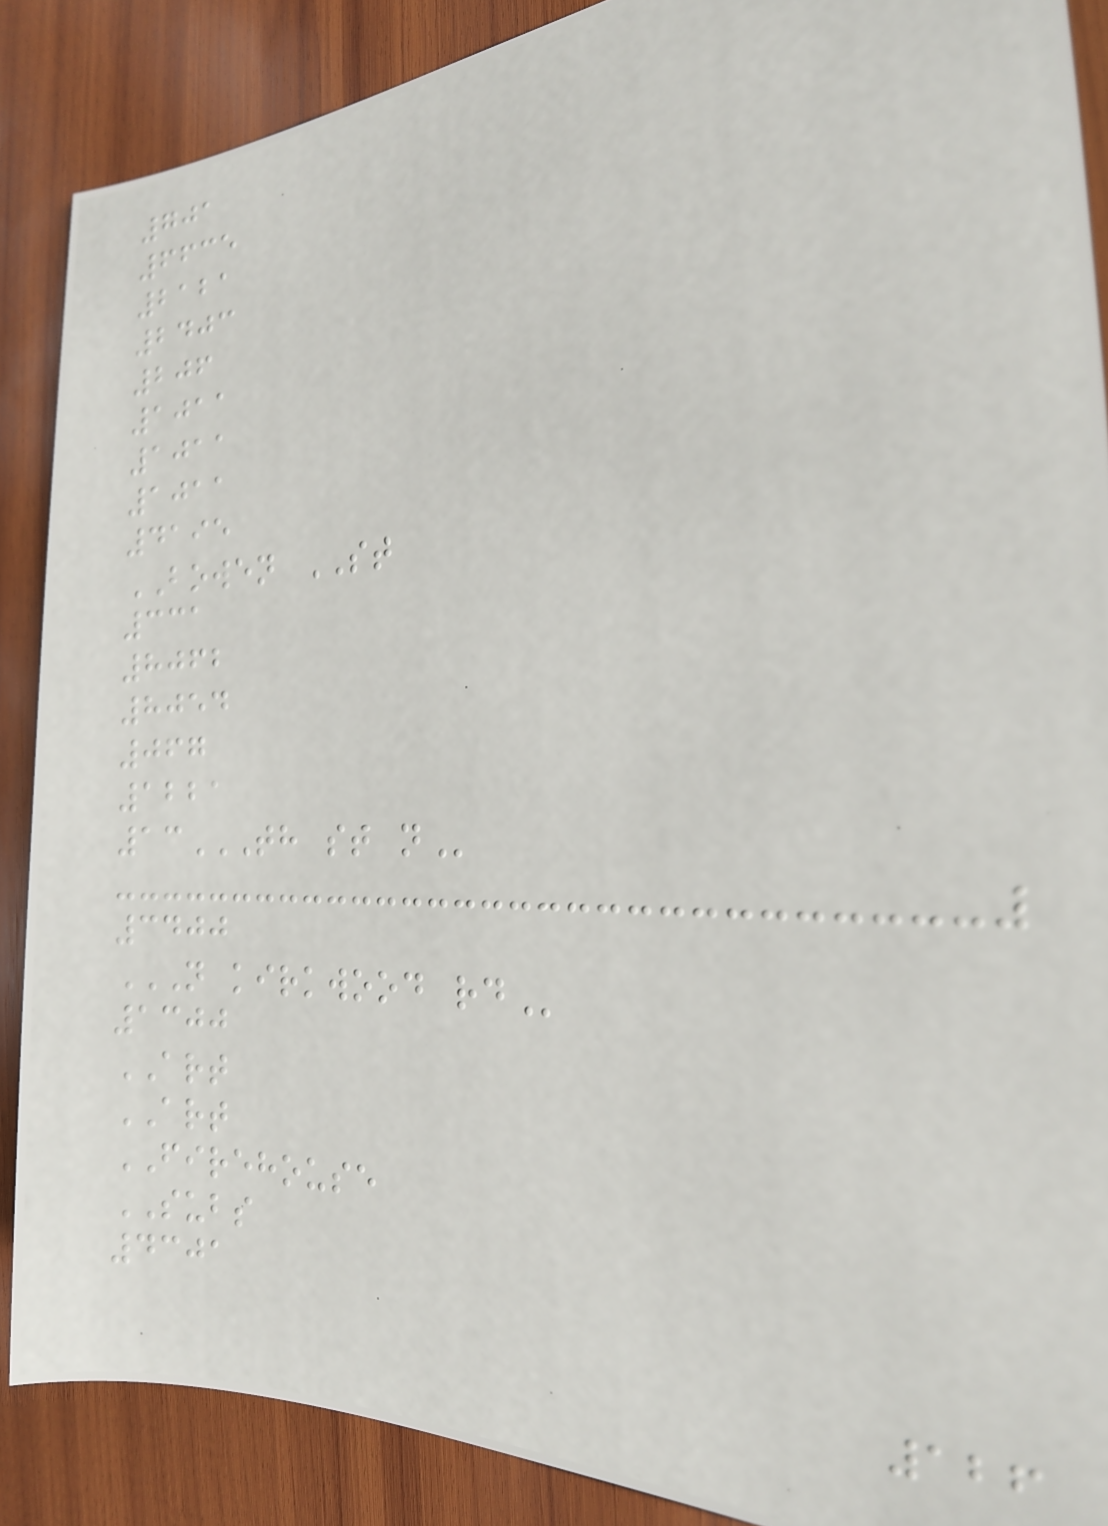701
6635
2121
2403
206
1011
1011
1011
4195
BOWEN ST
331
8062
8054
067
1221
13TH ST N
3400
N KIRKWOOD RD
1300
ART
ART
FIREHOUSE
SUBS
4301
126
